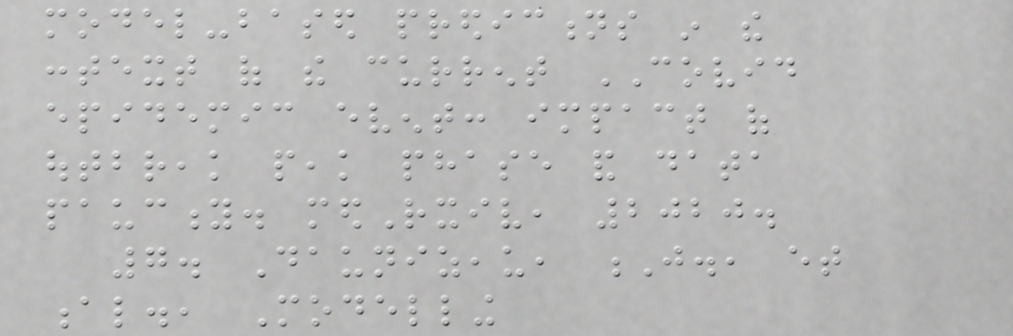model-based predictions in the
context of the current COVID
epidemic event: impact of
outbreak peak phase and data
paucity. medRxiv, 2020.
7. Daunizeau, J., et
al., Modelling
